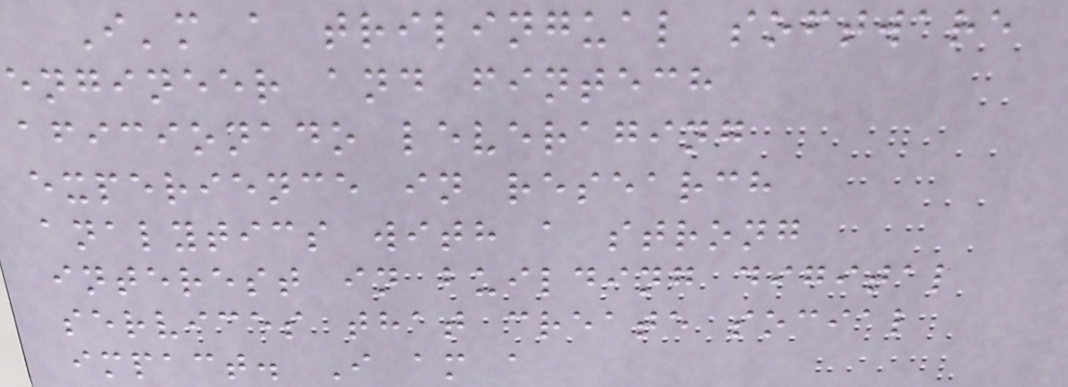I'm a trilingual software
engineer and fintech
aficionado leveraging
experience in research
analytics with a strong
interest in building digital
services that create social
impact. I am a
